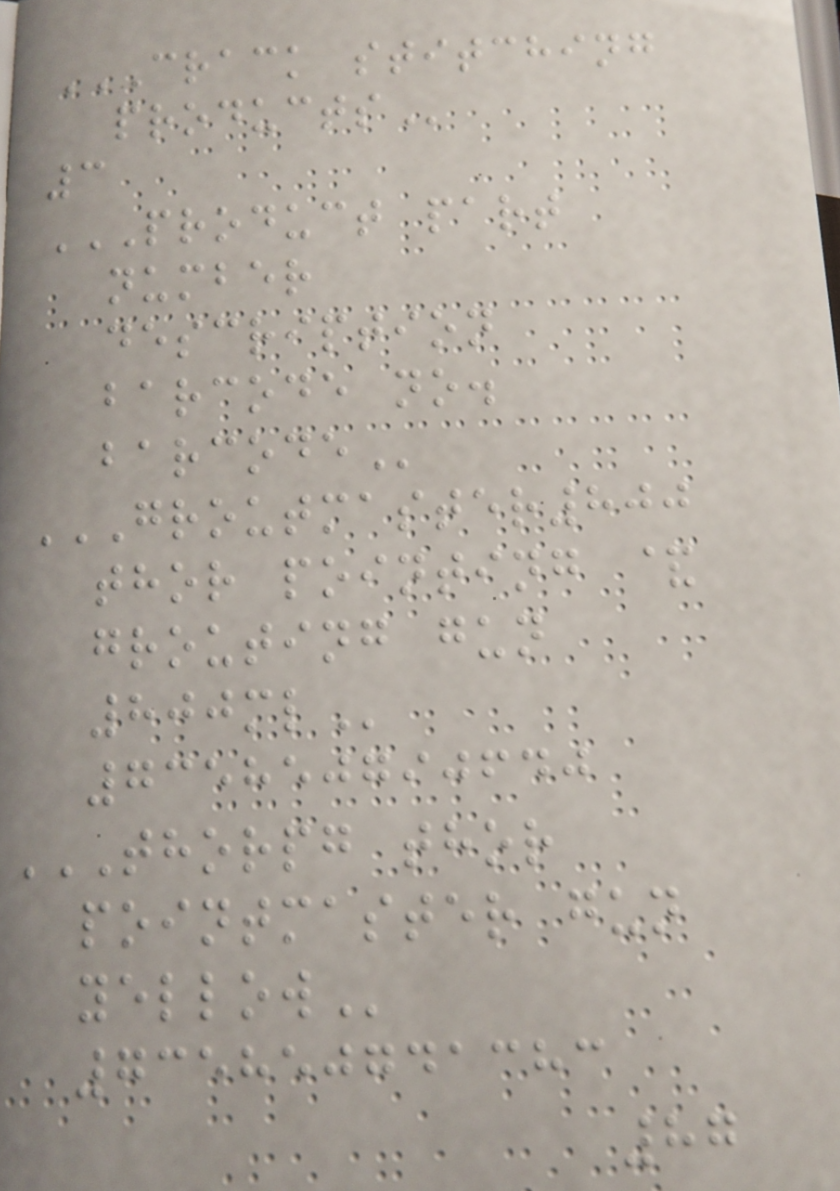CRACK STITCHING
PRODUCTS
3
PRODUCT PART
NUMBER
DESCRIPTION
BARCODE NO.
BARCODE
GROUTMASTER800
THOR POINTING &
GROUTING GUN
800ML
735850790640
THORPG THOR
POINTMASTER GUN
YELLOW
735850741383
87
